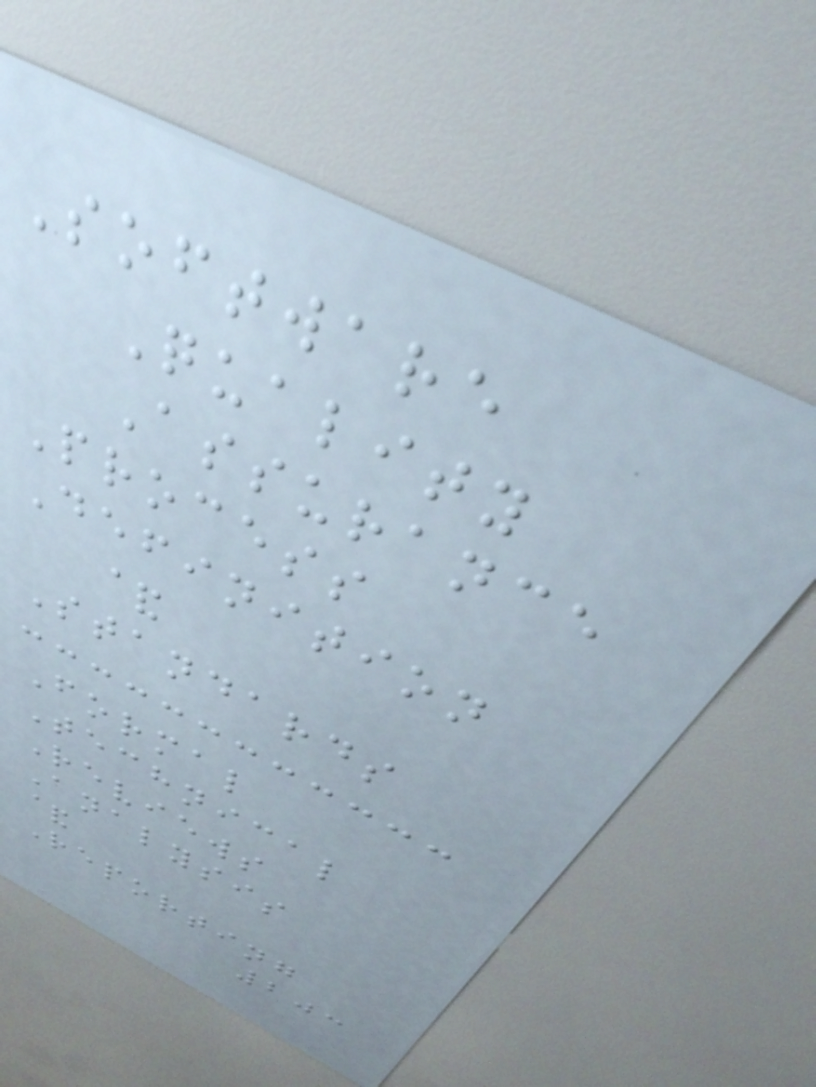Software
Quality
Assurance
Process
Definition
&
Standards
Formal
Technical
Reviews
Analysis
&
Reporting
203
